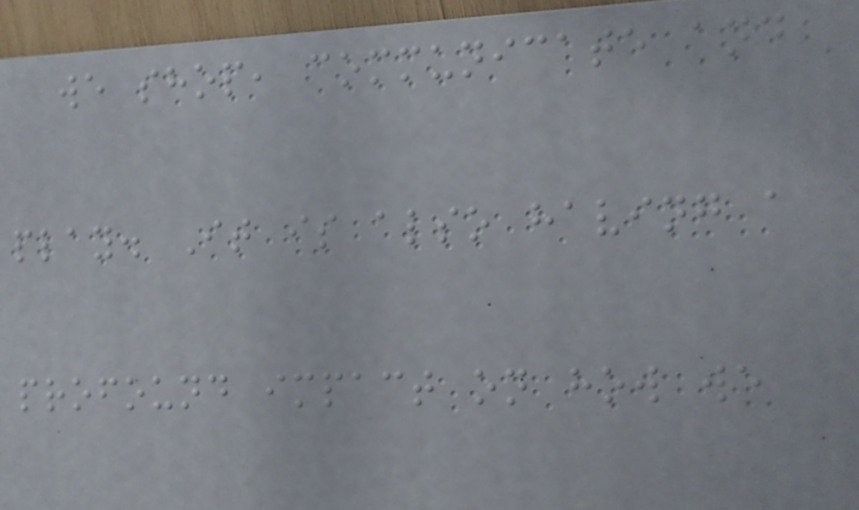we shop, communicate and
play. It is also having a
profound impact on how we
